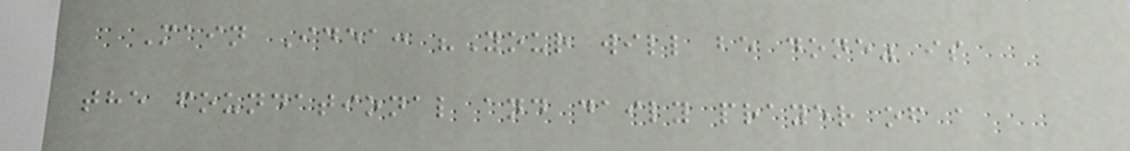Main Idea: "Your will be done" is
the foundational and daily prayer of a
